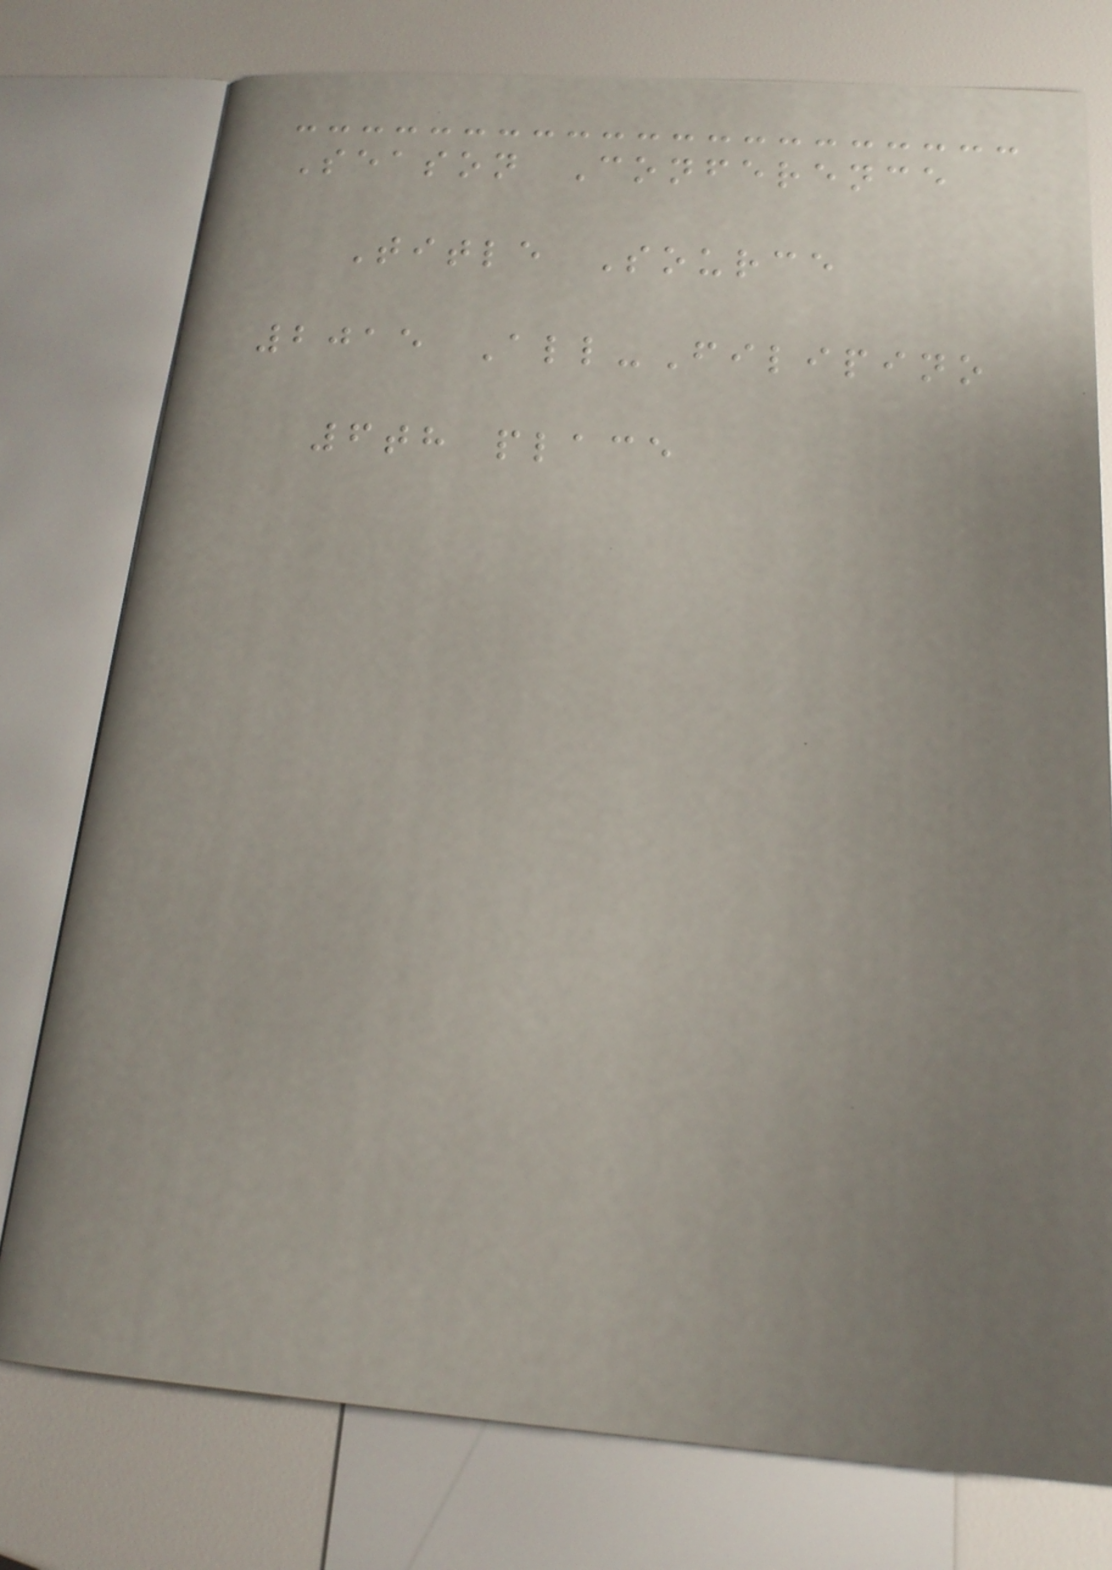Season Conference
Title Source
2015 All-Filipino
6th place
